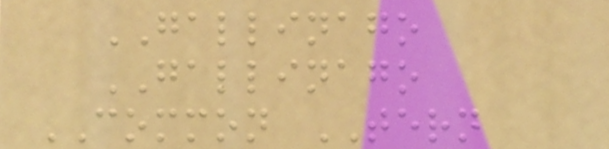GALLINAGO
GALLINAGO
COMMON TERN
